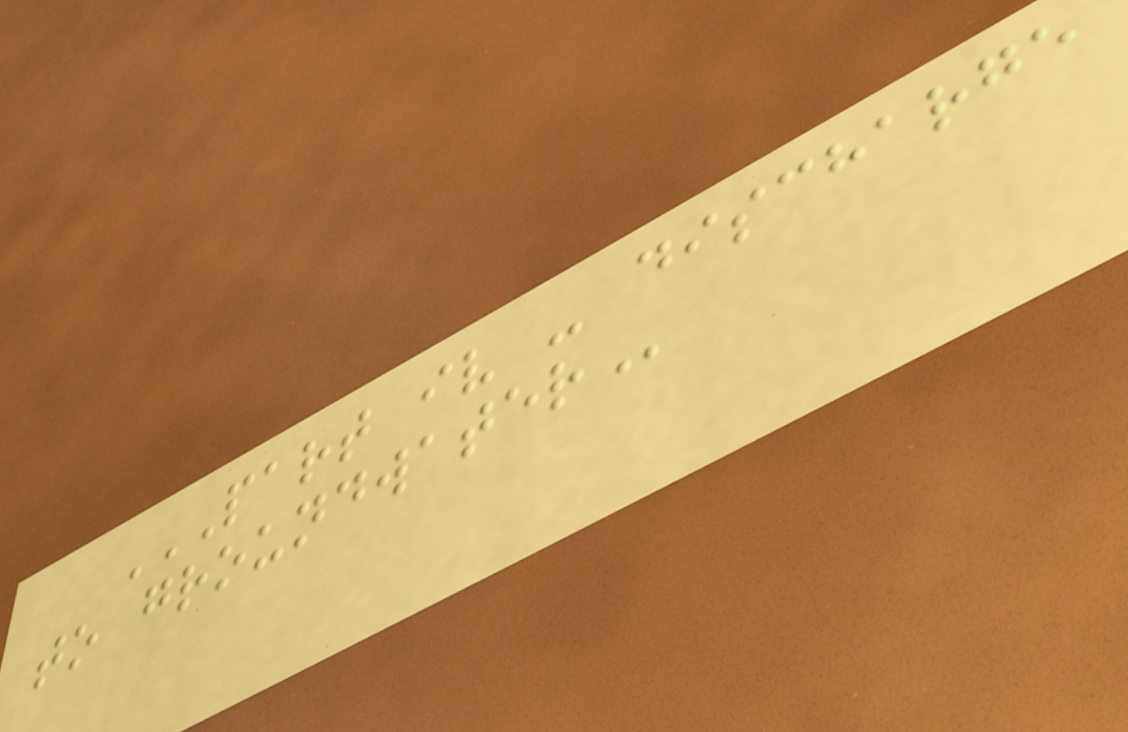PART IV - DISCHARGE
TO GROUNDWATER
